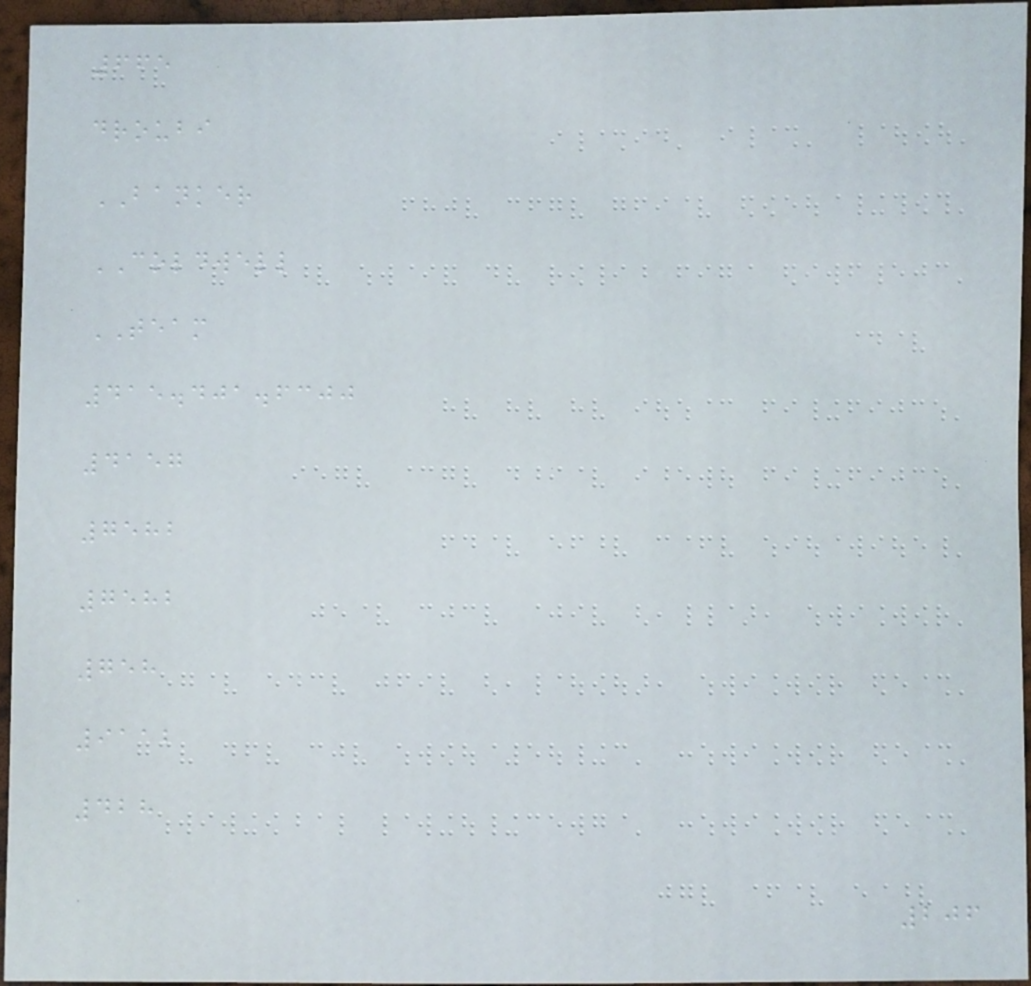665
droubi
BANKER
COLDWELL
TEAM
415.401.6300
4157
7582
7582
758
9112
428
206
